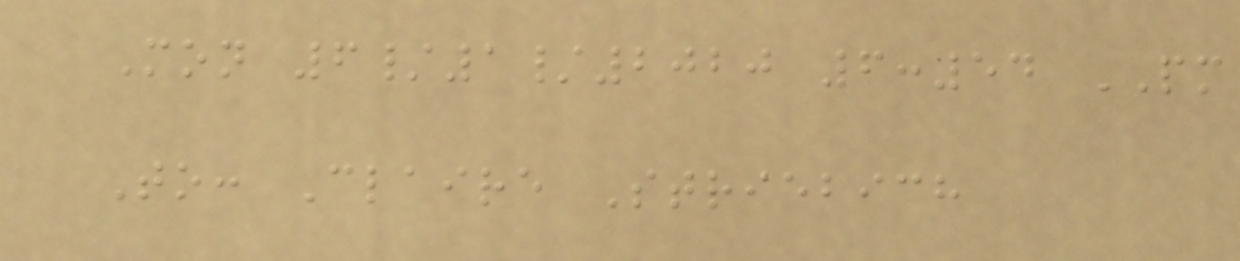Mon 6/1/2020 6:54 PM
To: Claire Striebich
